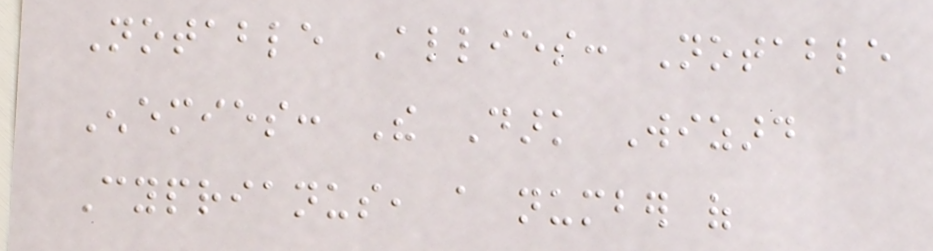Notable Allies: Notable
Enemies: The Dark Wizard
Cyprianus, a number of
